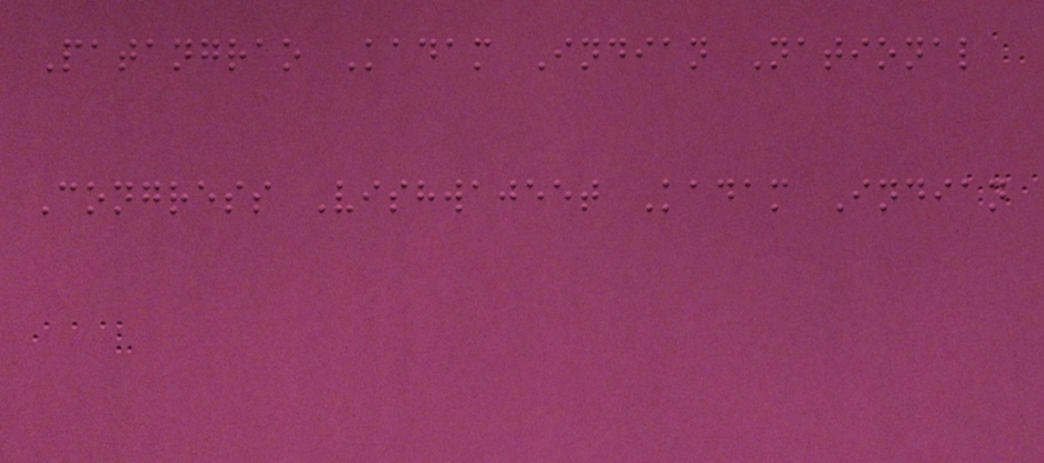Patangrao Kadam Indian National
Congress Vishwajeet Kadam Indian
